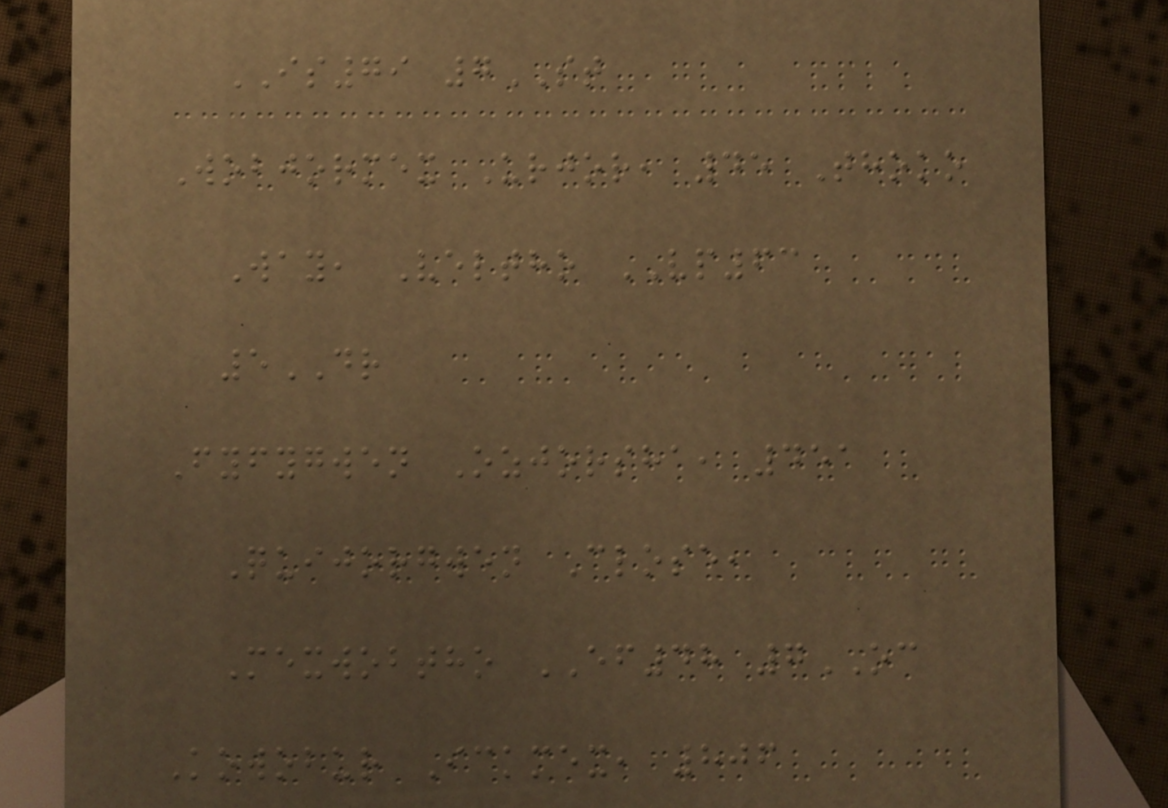IS79 7ST
Wobjormex Urjor, 45 Thoko
Way, Veltho VP63
5DR
Fyfygwen Ozjorsha, 451
Quijorgwen Close,
Mexwobtho EF48 7OC
Kowobur Ickmex, 806
